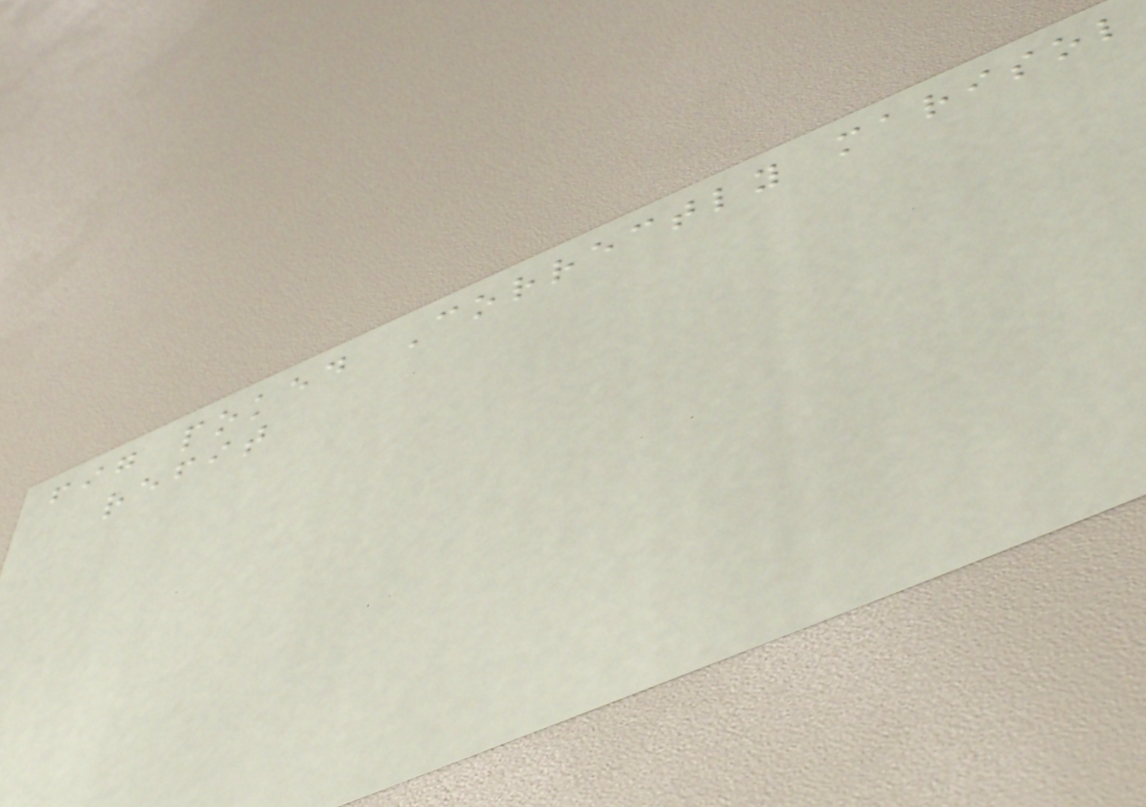fig poked Correctly marisol
refit
